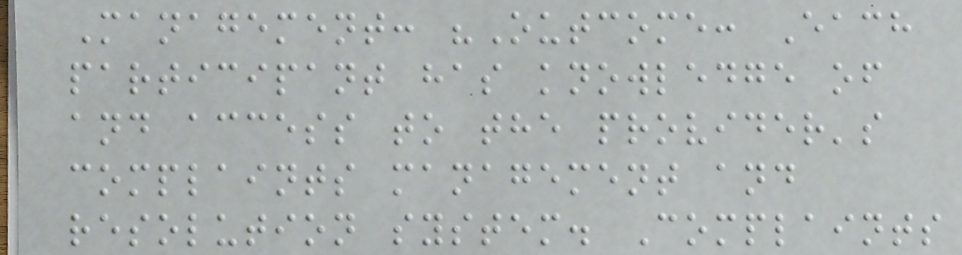Management: "Outcome: Each
participant has knowledge of
and access to the provider's
complaints management and
resolution system. Complaints
